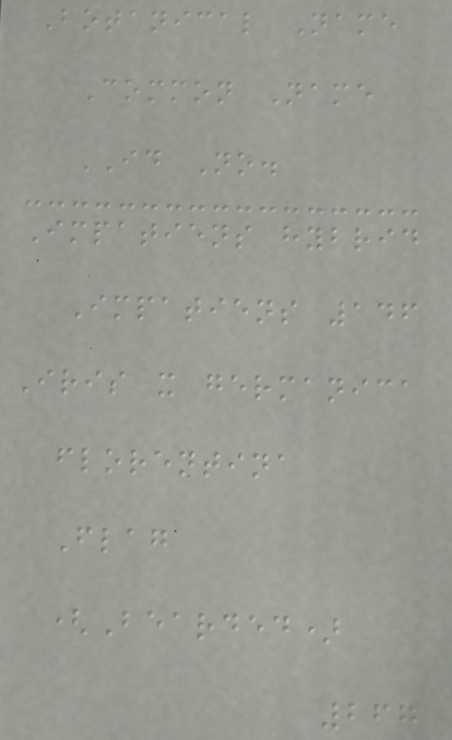Botanical Name
Common Name
ID No.
Impatiens hybrid
Impatiens 146
Iris x germanica
florentina
Flag
(Bearded)
267
